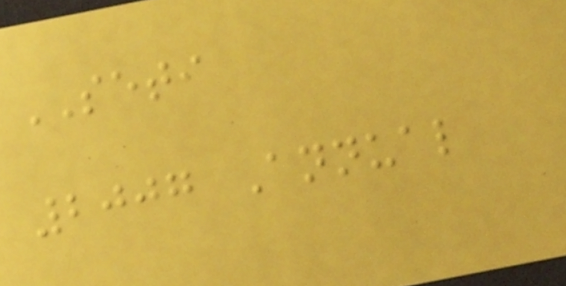SETI
2007 Annual
